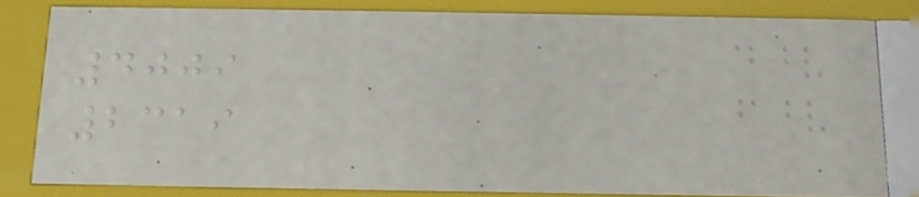4009
2319
